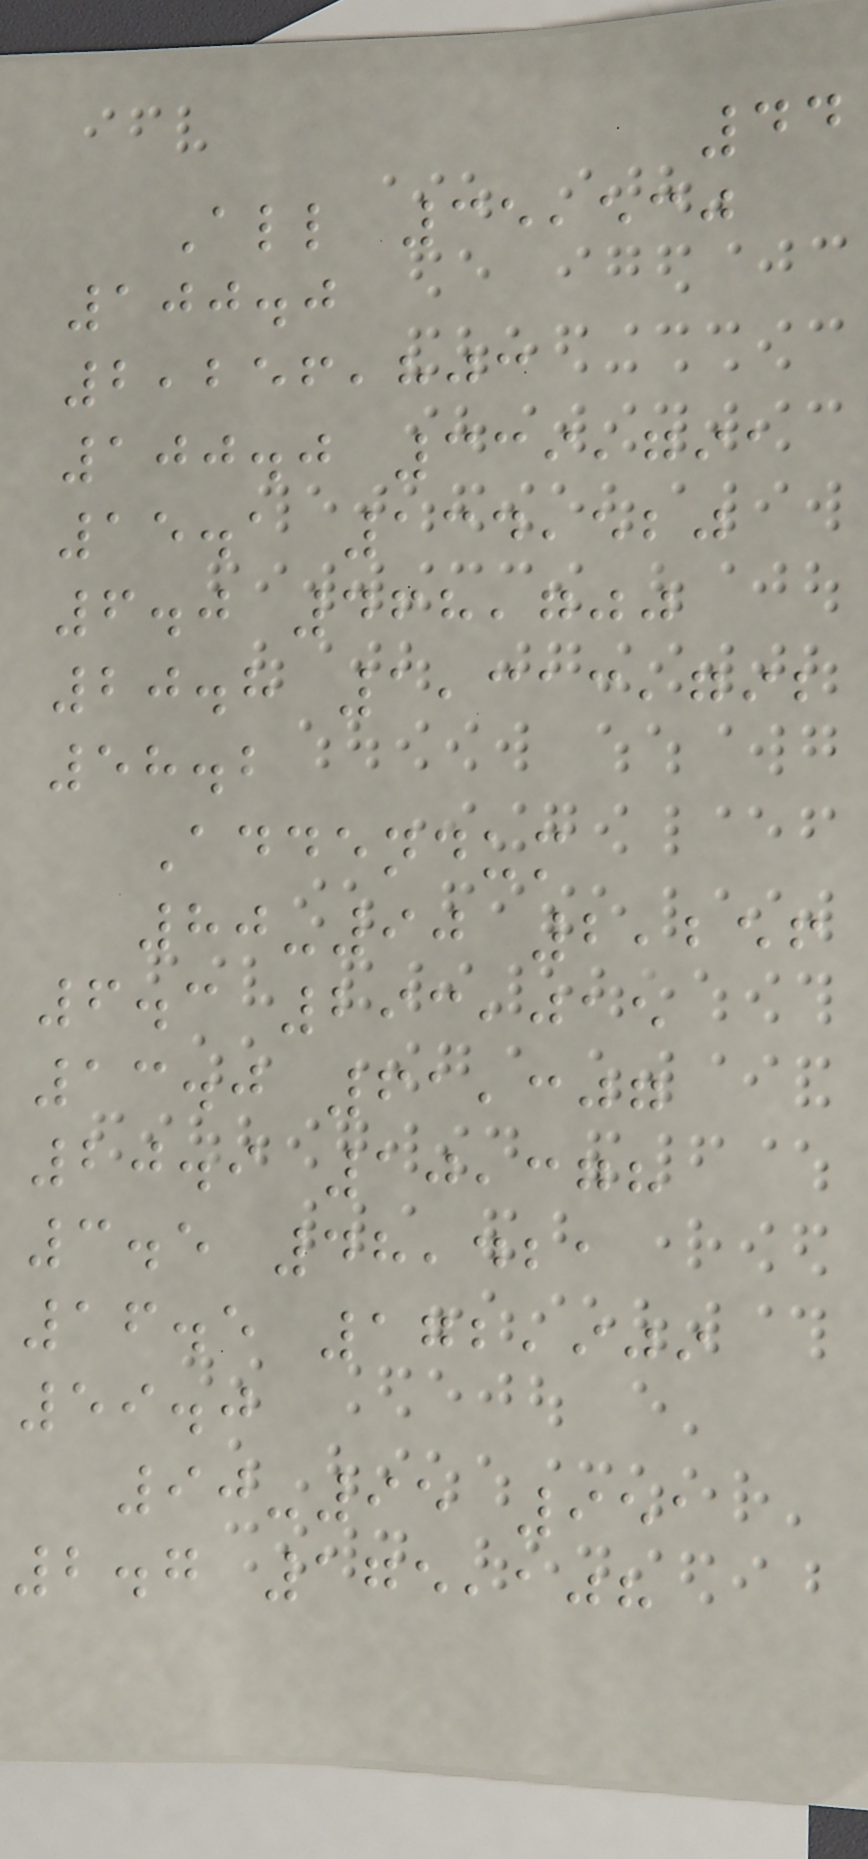44
All 35,530
100.0
2,256,803
100.0 339,791
15.1 134,520
6.0 468,700
20.8 1,313,792
58.2
Addendum
80-90 2,256
6.3 293,015
13.0 61,307
20.9 10,378
3.5 48,421
16.5 172,909
59.0
90-95 951
2.7 175,108
